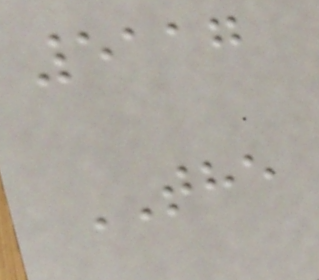5117
THE
